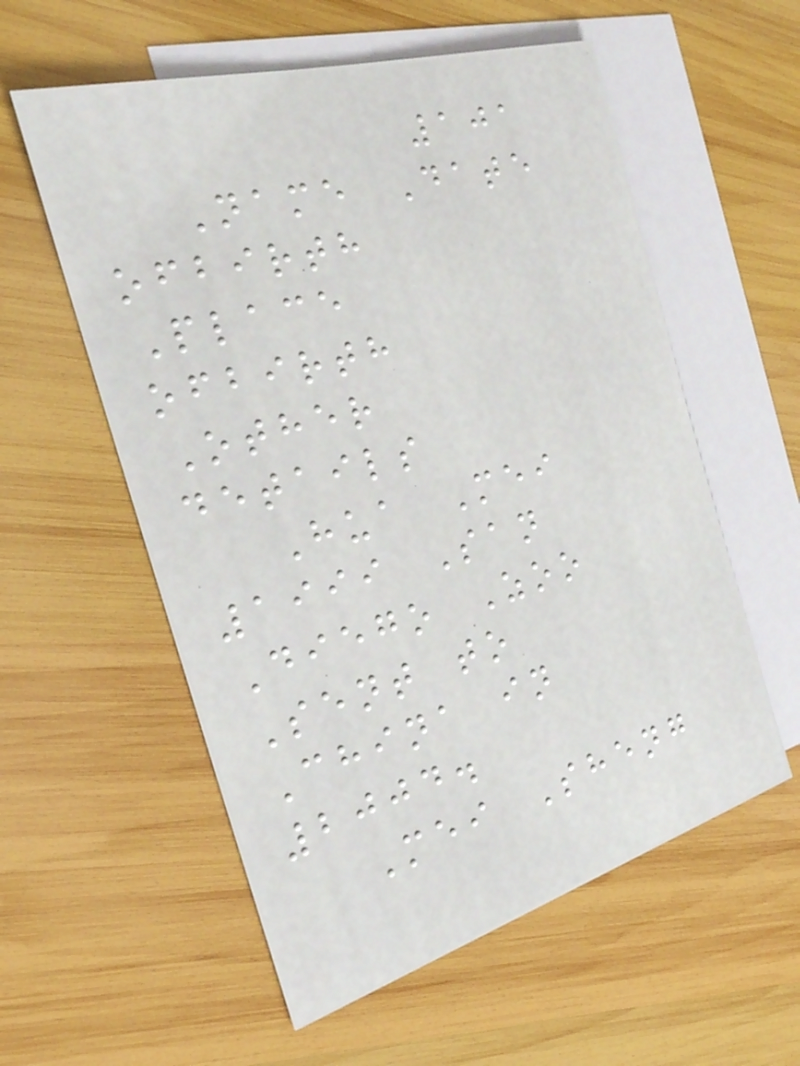101
Name Date
ofbirth
Place
ofbirth
Other
details
Hua Mei
1999 San
Diego Zoo
Sent to
China in
2004.
Mei Sheng
